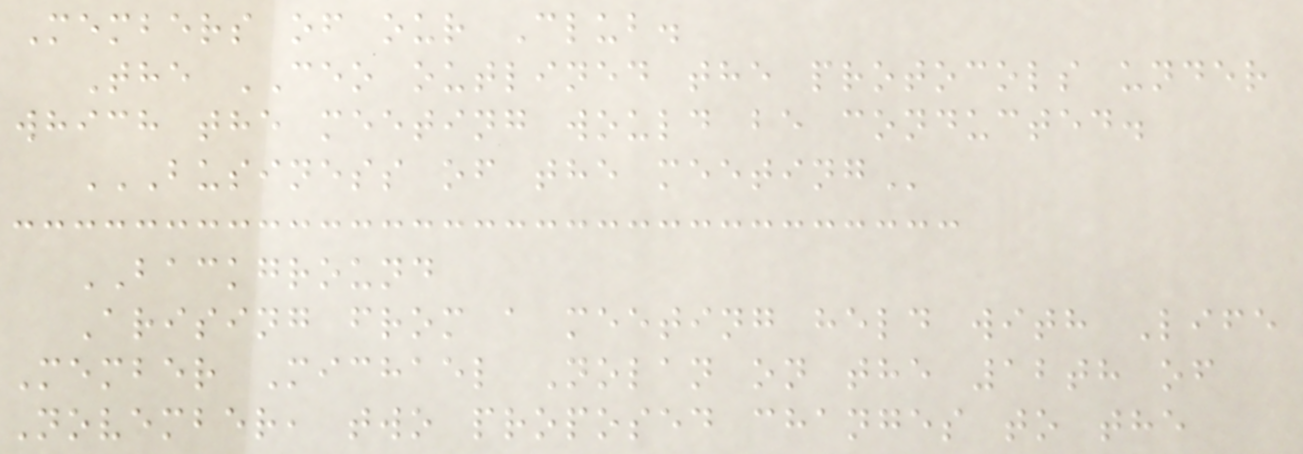Members of our Club.
The CEO outlined the protocols under
which the meeting would be conducted.
BUSINESS OF THE MEETING
BACKGROUND
Arising from a meeting held with Life
Member Michael Nolan on the 12th of
November, two proposed changes to the
